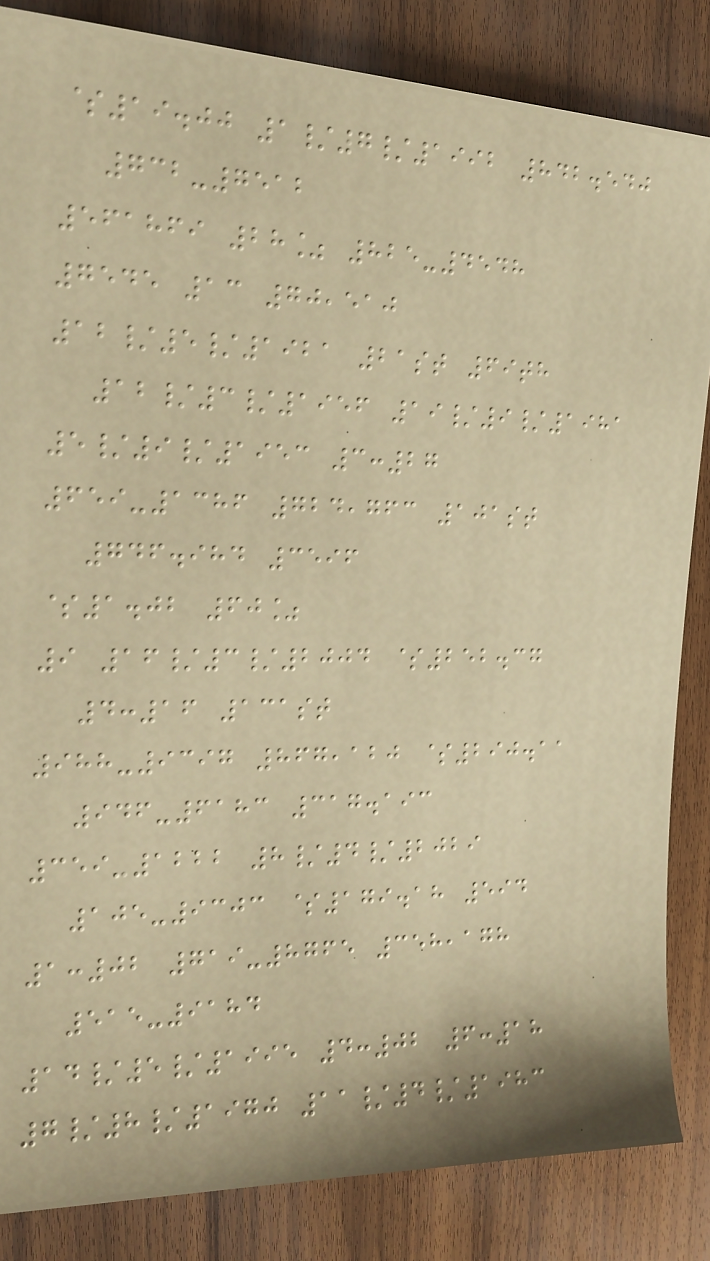$19.00 1/7/1992 842.540
732-7512
561869 28% 825-4548
7545 13 70,510
12/5/1921 21st 69th
12/3/1956 19/9/1981
5/9/1953 3:27
659-1386 724,763 101st
746.984 3596
$1.02 60%
9 16/3/2004 $252.37
4:16 131st
988-9397 867,120 $290.11
946-6183 317.193
359-1222 8/4/2029
105-9303 $179.18 594
1:02 719-8765 358,178
515-9184
14/5/1995 4:02 6:18
7/8/1970 11/4/1983
